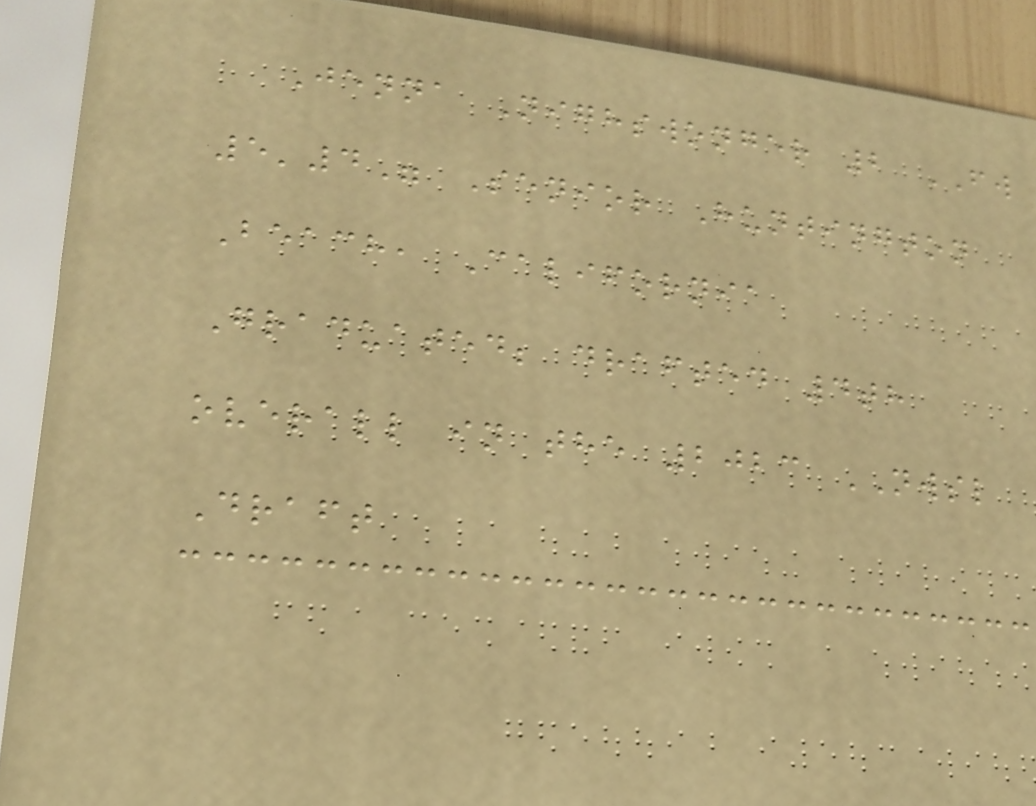Jenna Nighswonger 2 FW
5'4" Senior Huntington
Beach, California
Graduated; drafted 4th
overall in the 2023 NWSL
Draft
